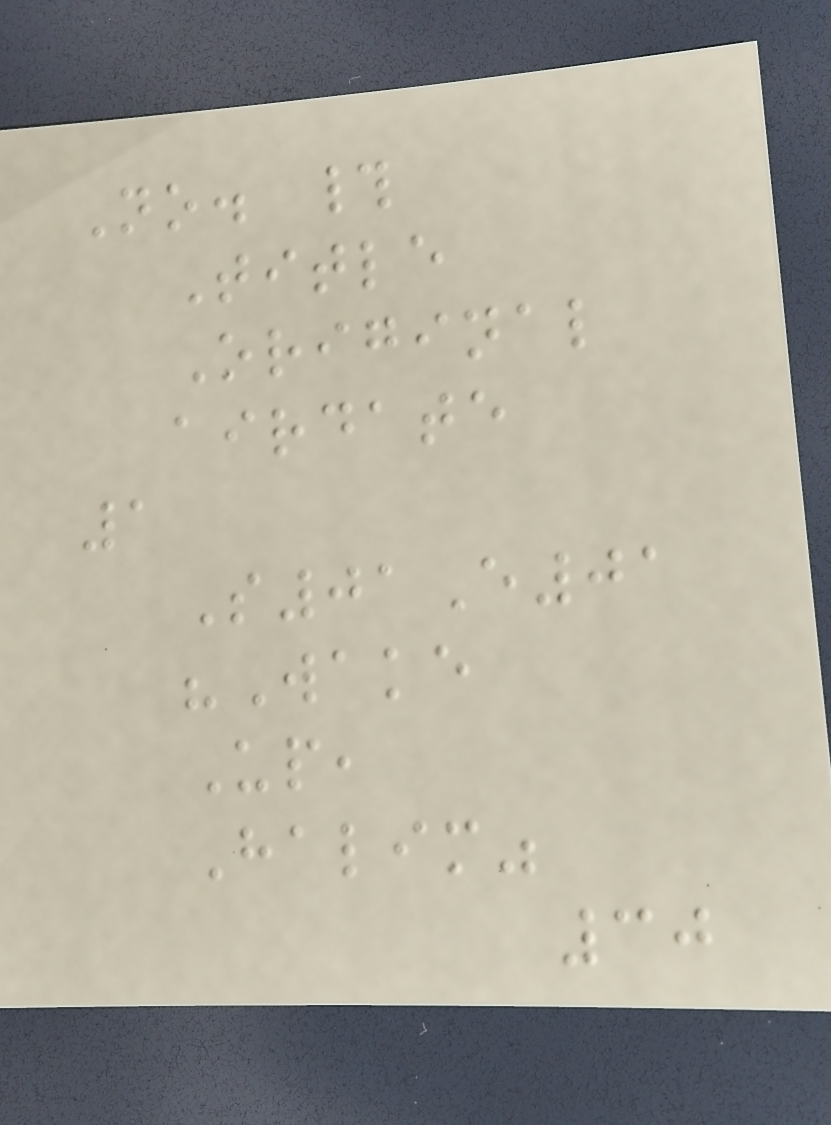No. #
Title
Original
airdate
1
S01E01
"Wake
Up,
Halim"
30
